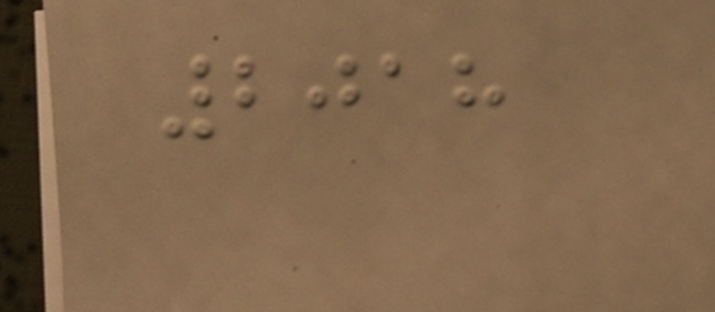2018
